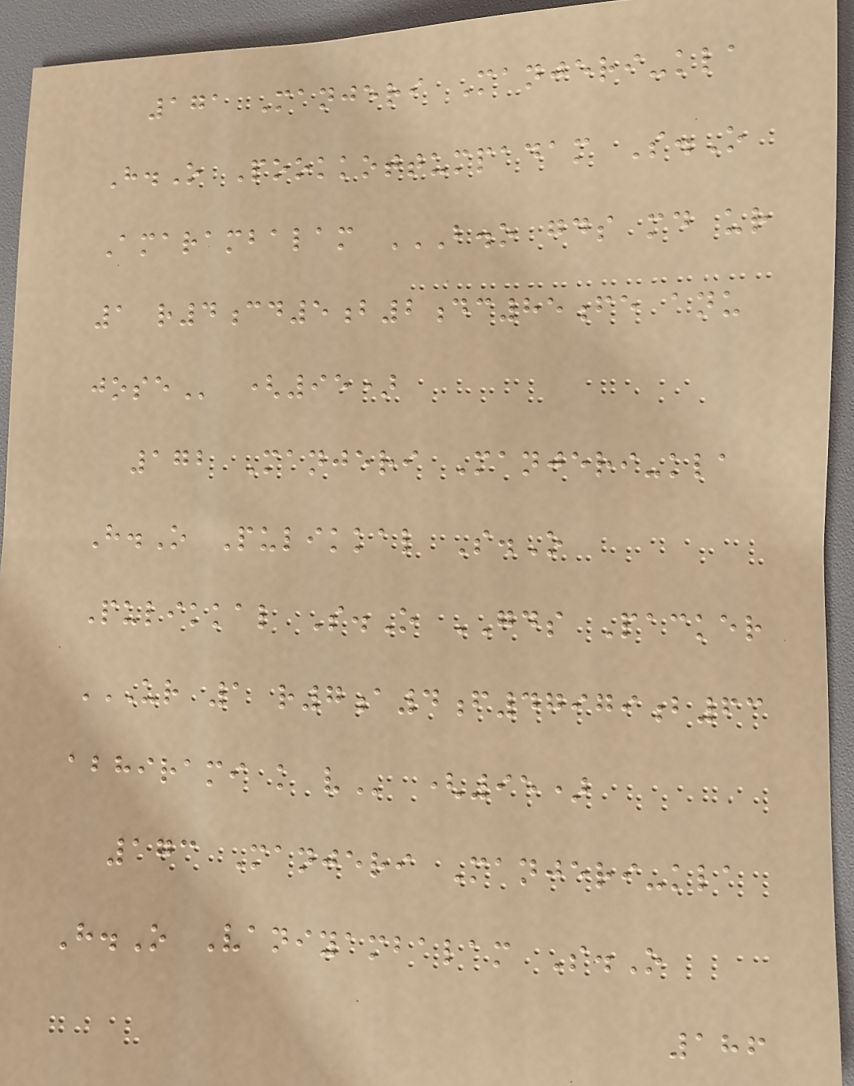171 Manjeri Manjeri-kla
H.O Pookkottumpadam S.O
Amarambalam B.O GDS MD UR
1 R4CD5B2DC85FE ANU
JOSE (95)
172 Manjeri Manjeri-kla
H.O Pulikkal S.O
Pulikkal S.O GDS Packer
UR 1 R7A4F47979B63
ABHIRAMI K V (95)
173 Manjeri Manjeri-kla
H.O Vaniyambalam S.O
186
